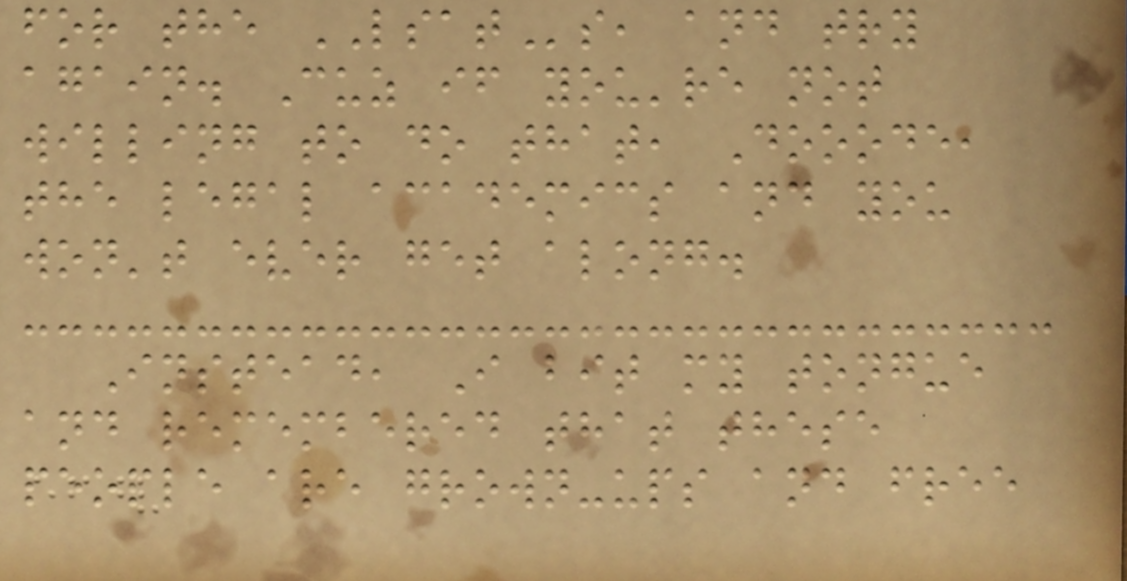for the LSATs, and try
again. Cuz if you're not
willing to do that, Dooode,
the legal academics and you
won't ever get along.
Instead, I bit my tongue
and remembered that these
people are grown-ups and free
